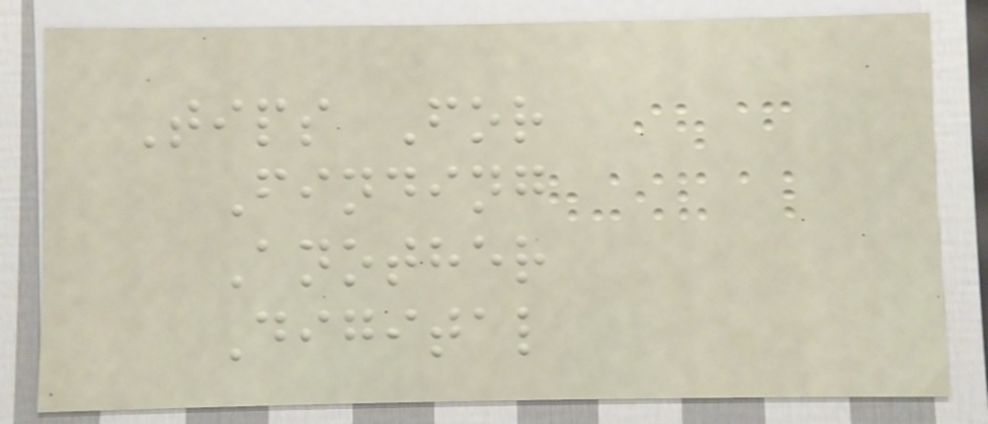Tips For
Finding
Another
Digital
